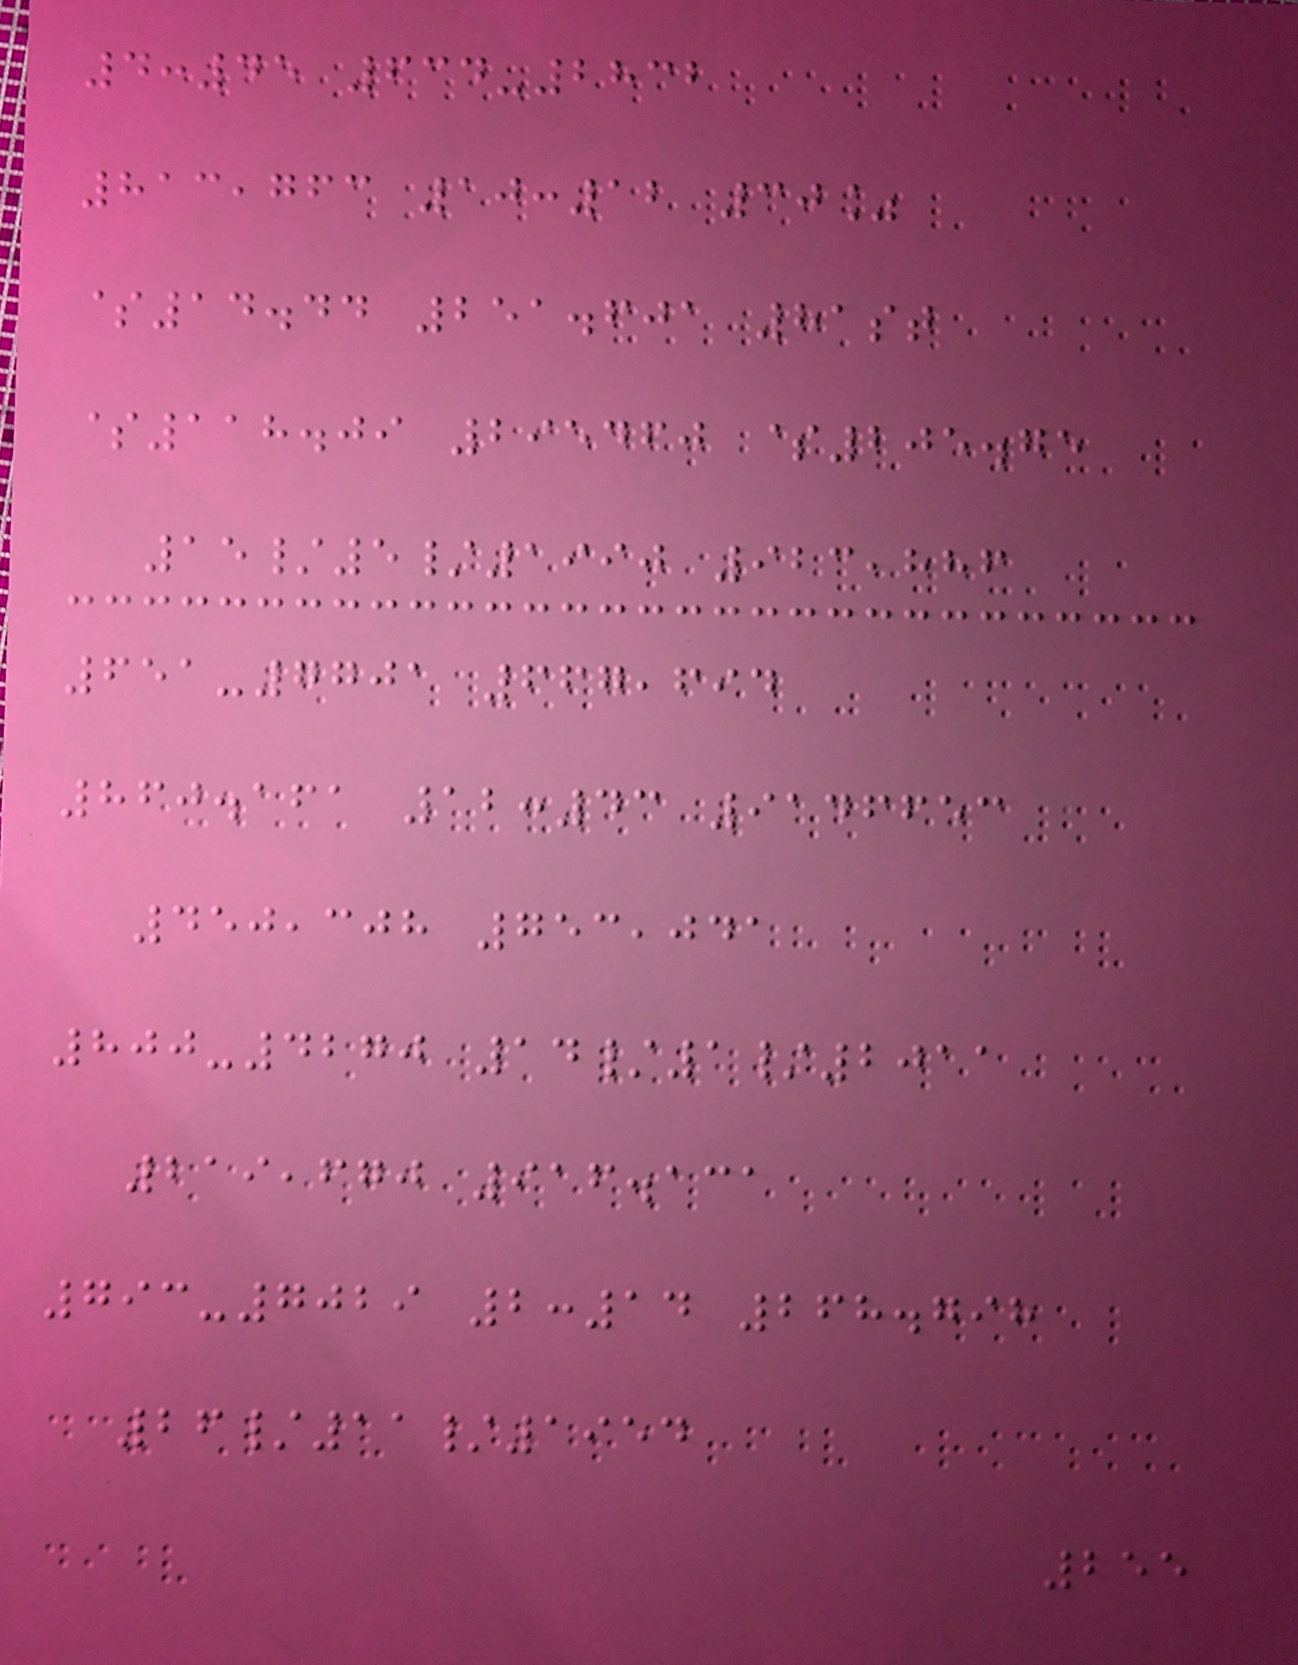4:45 634-2832
813,763 10:12 30%
$14.44 251.601 81st
$118.09 295460 $205.75
15/5/1990 923,886
651-7701 667,694
860.161 12:43 9146653
450,308 753,041
800-4270 14/1/2011
219,670 916.131
793-7029 2:14 268.798
26/11/1954
255
